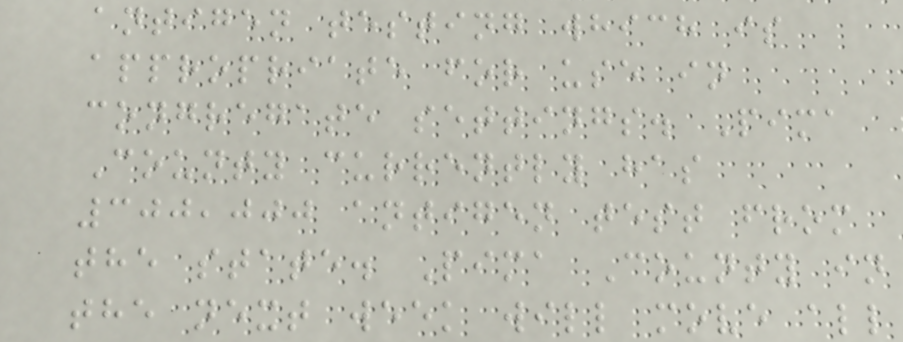antigen testing which is
appropriate for use in
congregate settings. Pima
County currently has
300,000 antigen test from
the state. Pima County in
the next week will move all
